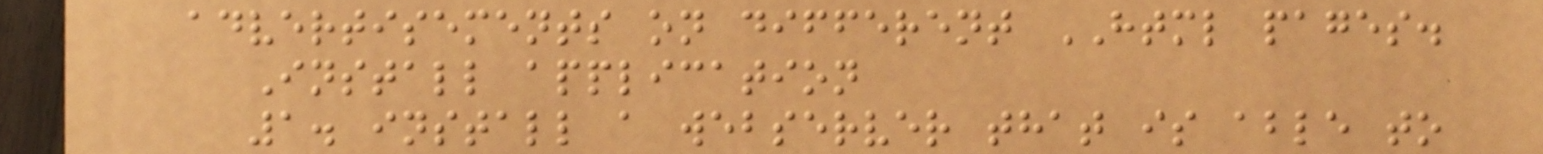advertisements on different HTML pages.
Install application
1. install a webserver that is able to
